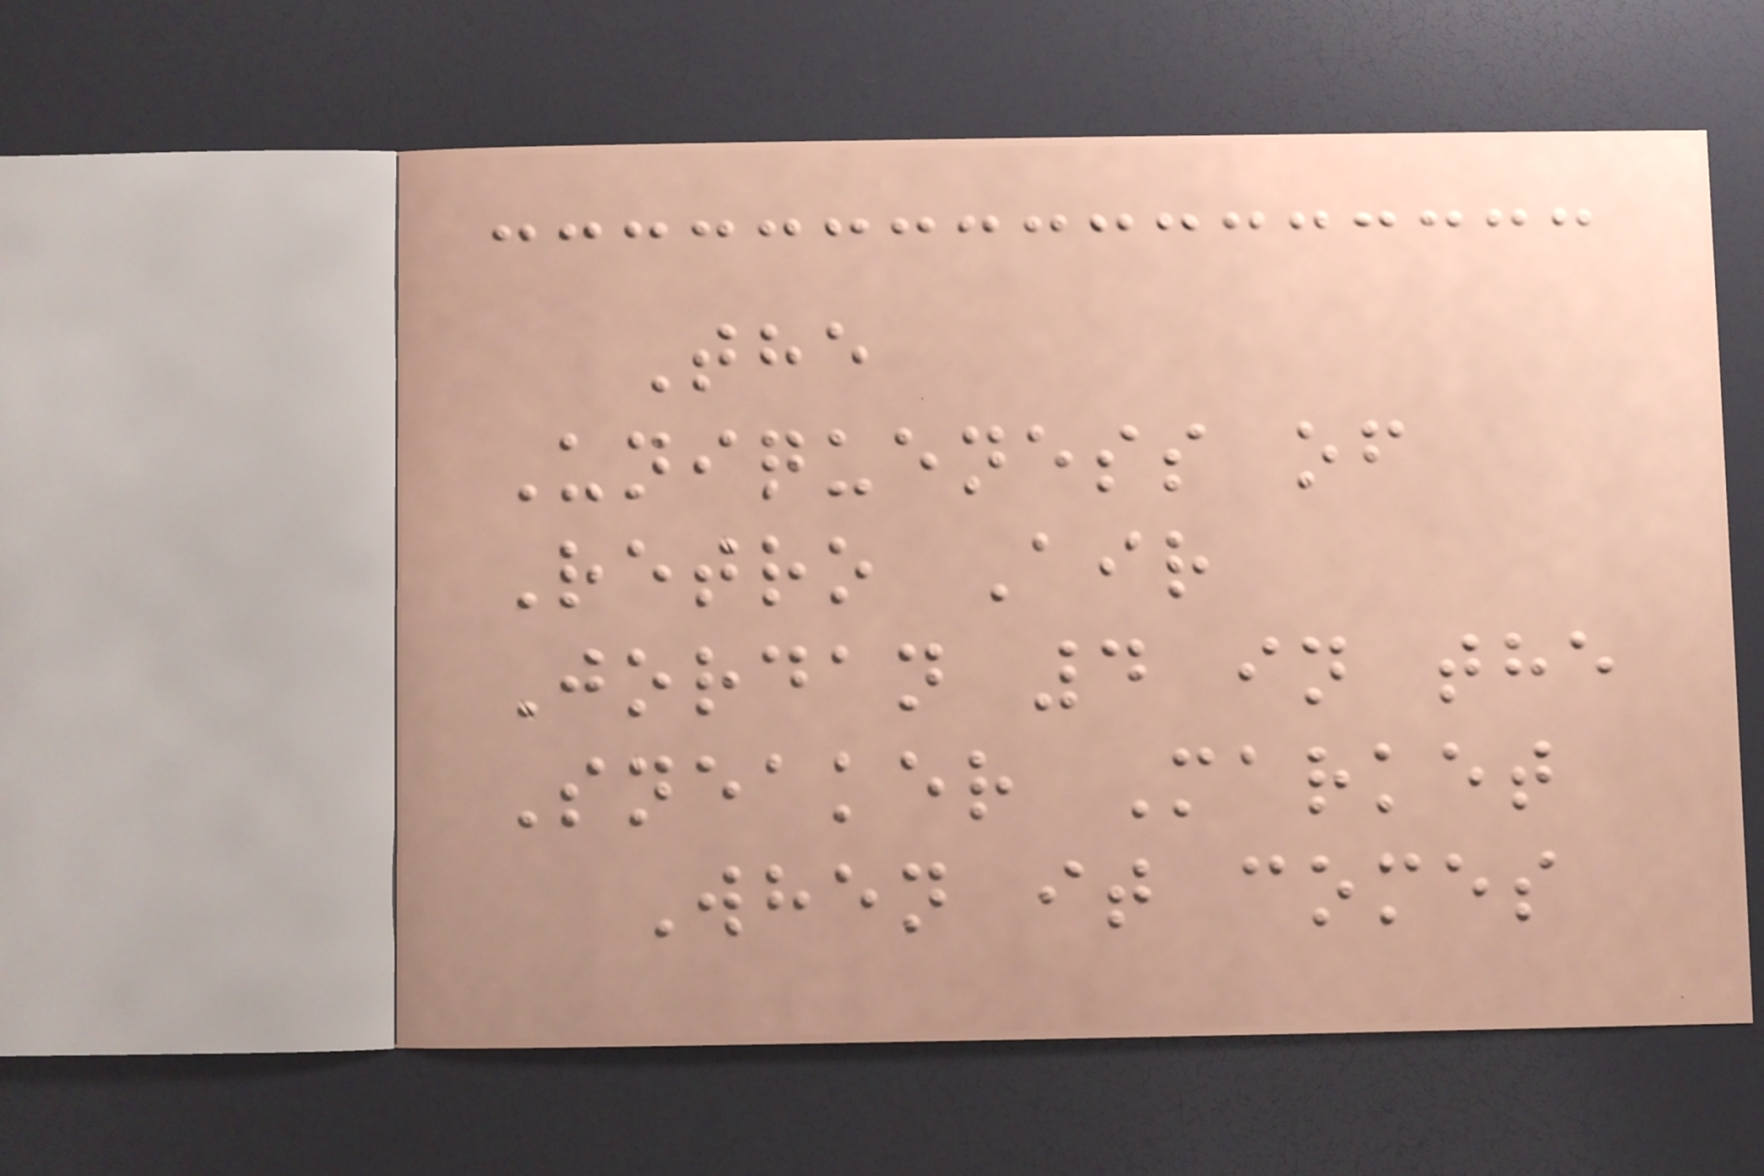The
Uniqueness of
Retro Air
Jordan 4 in the
Sneaker Market
When it comes
